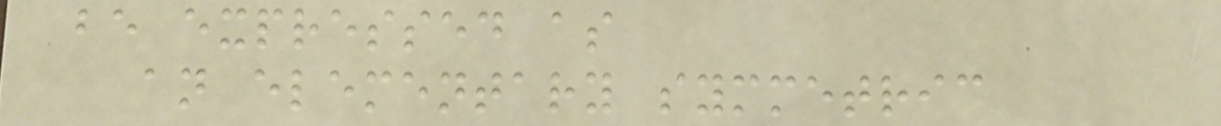be expressed as
an elementary symmetric
